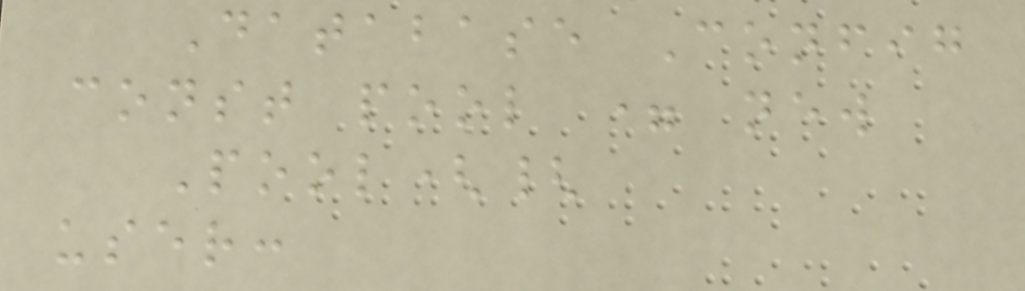Database Config
const pool = new
Pool({
user:
